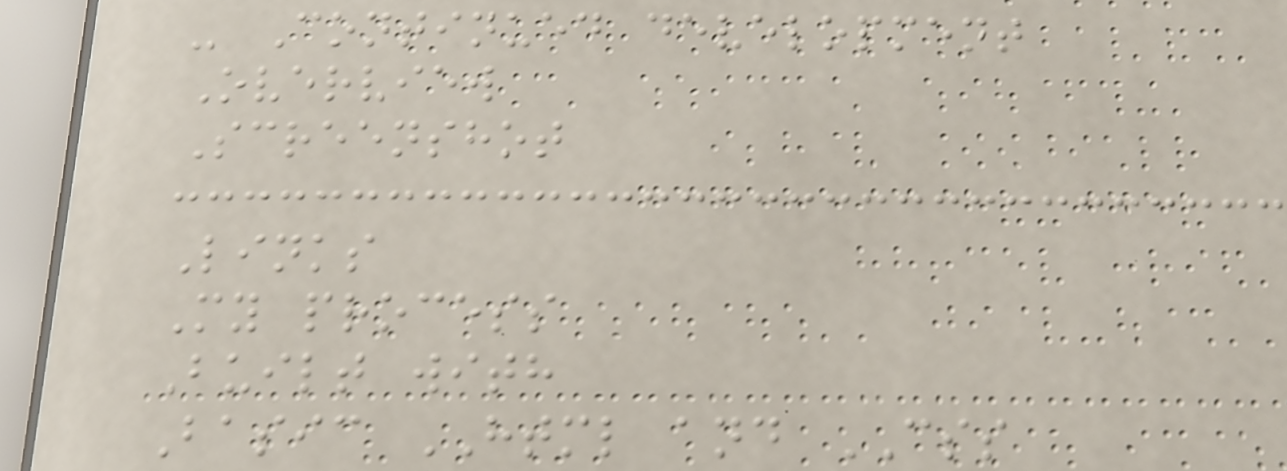- Continued development
Overview
Screenshot
Links
My process
Built with
Basic HTML and CSS
